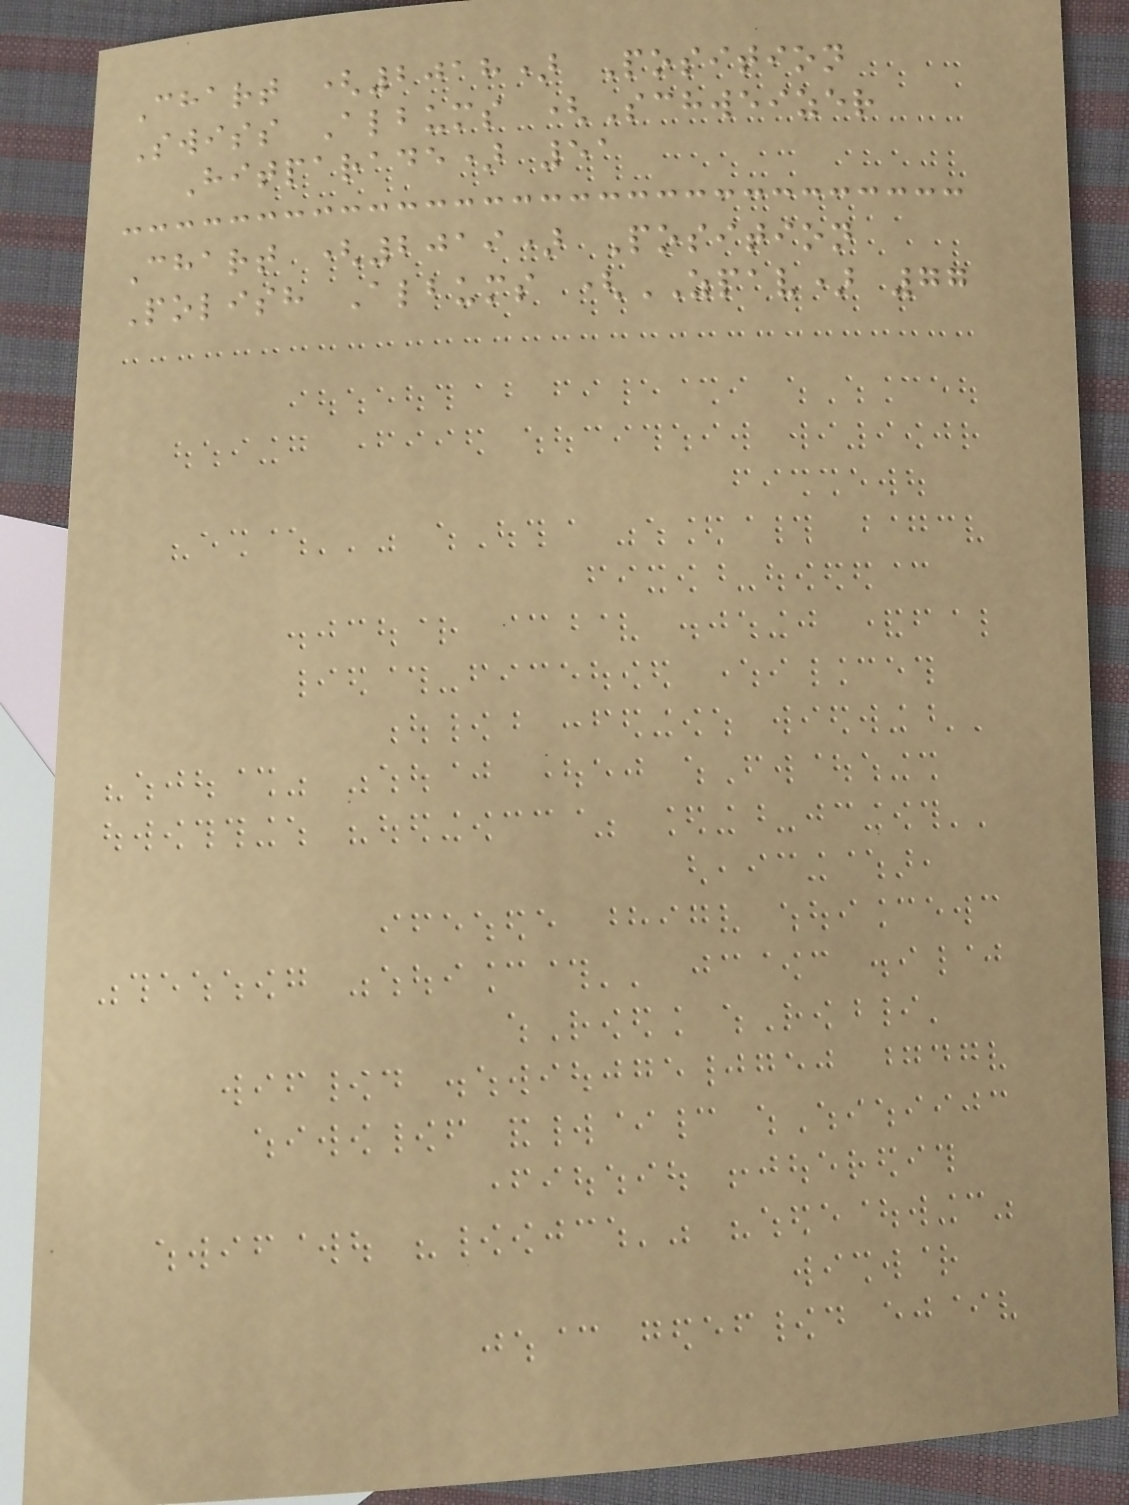Chart (2018) Position
Swiss Albums (Schweizer
Hitparade) 51
Chart (2019) Position
Polish Albums (ZPAV) 77
